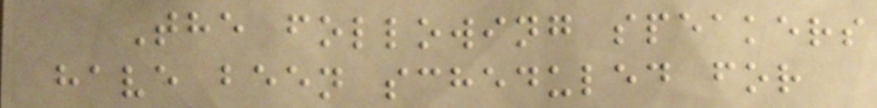The following speakers
have been scheduled for
